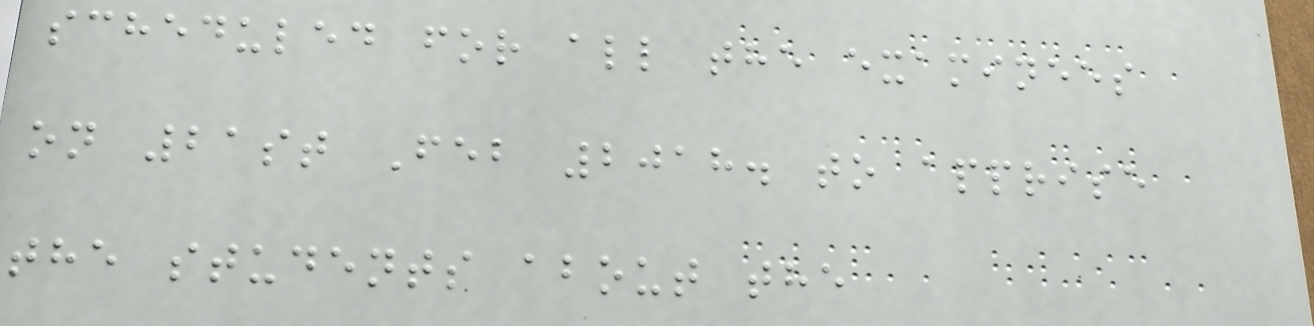scheduled for all the examinees
on 21st Feb 2018. to apprise
the students about the
